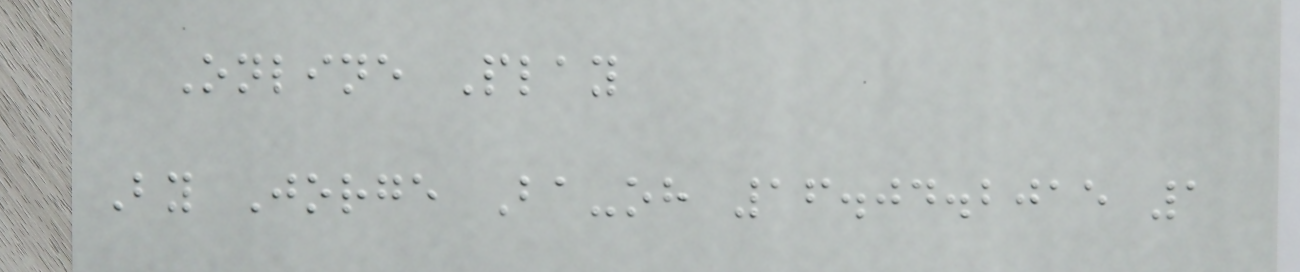Online Play
By Jorge Ba-oh 16.04.2015 1
